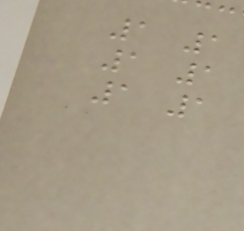1 1
1 1
1 1
